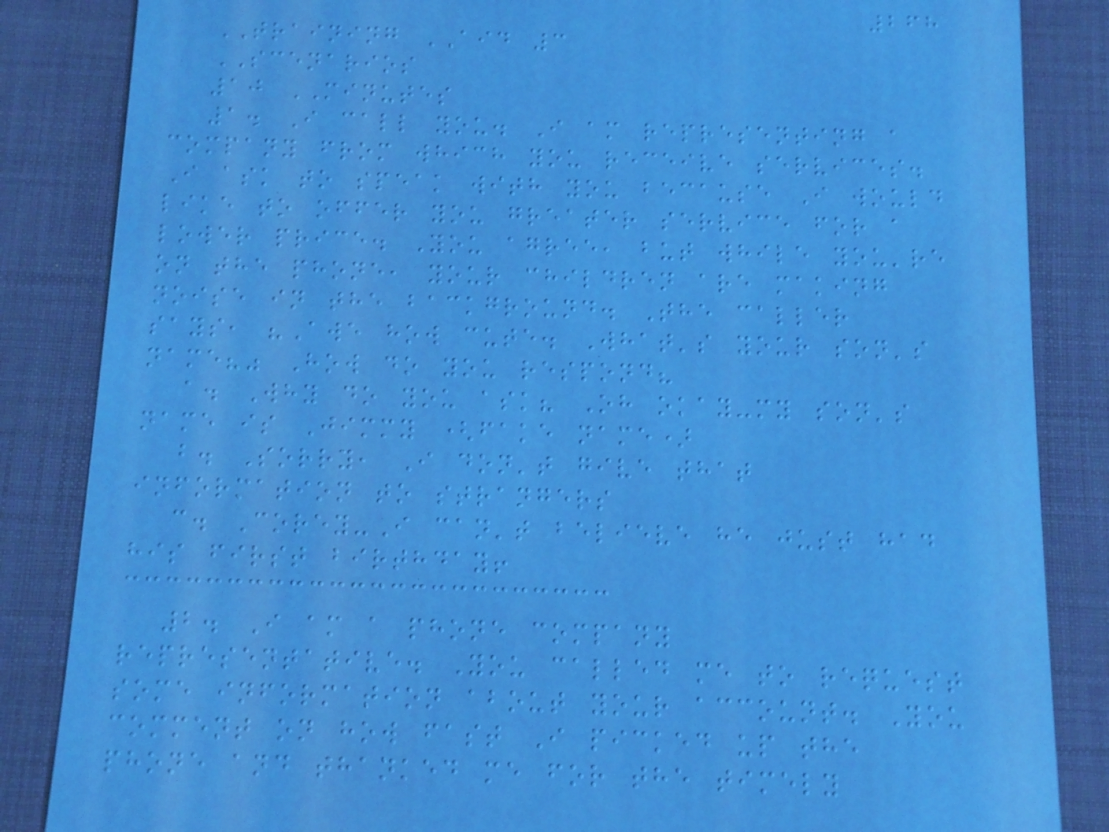268
TRAINING AID 3
SCENARIOS
10 MINUTES
1. I call you. I am representing a
company from which you receive services.
I ask to speak with you because I would
like to offer you greater service for a
lower price. You agree, but while you're
on the phone, your children are making
noise in the background. The caller
says, "Awe how cute. What's your son's
name?" How do you respond?
a. Why do you ask? Oh okay-my son's
name is Jimmy (fake name)
b. Sorry, I don't give that
information to strangers
c. Corey-I can't believe he just had
his first birthday!
2. I am a phone company
representative. You called me to request
some information about your account. You
comment on how fast I picked up the
phone and thanked me for the timely
